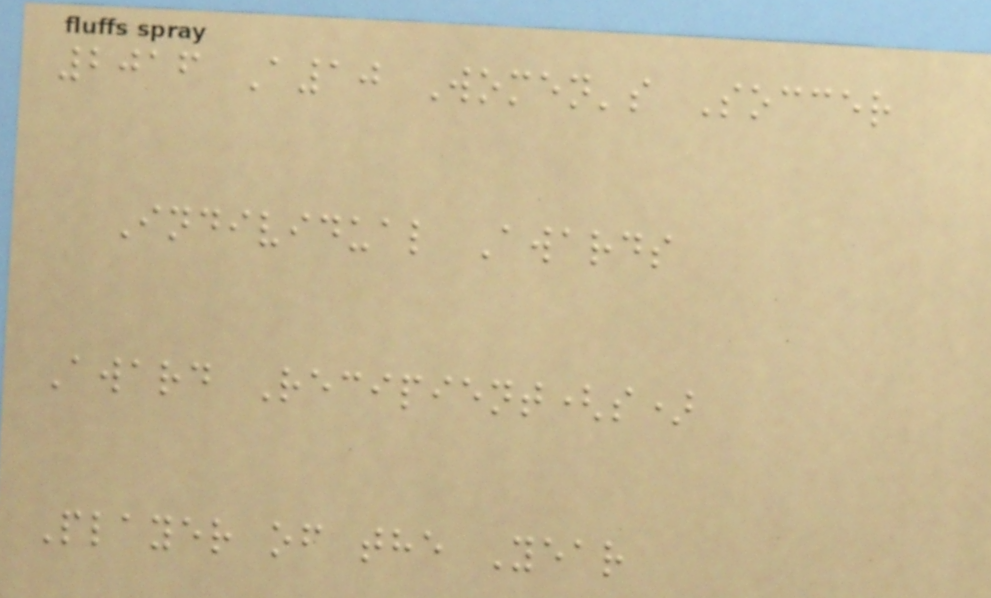2016 A10 Women's Soccer
Individual Awards
Award Recipient(s)
Player of the Year
